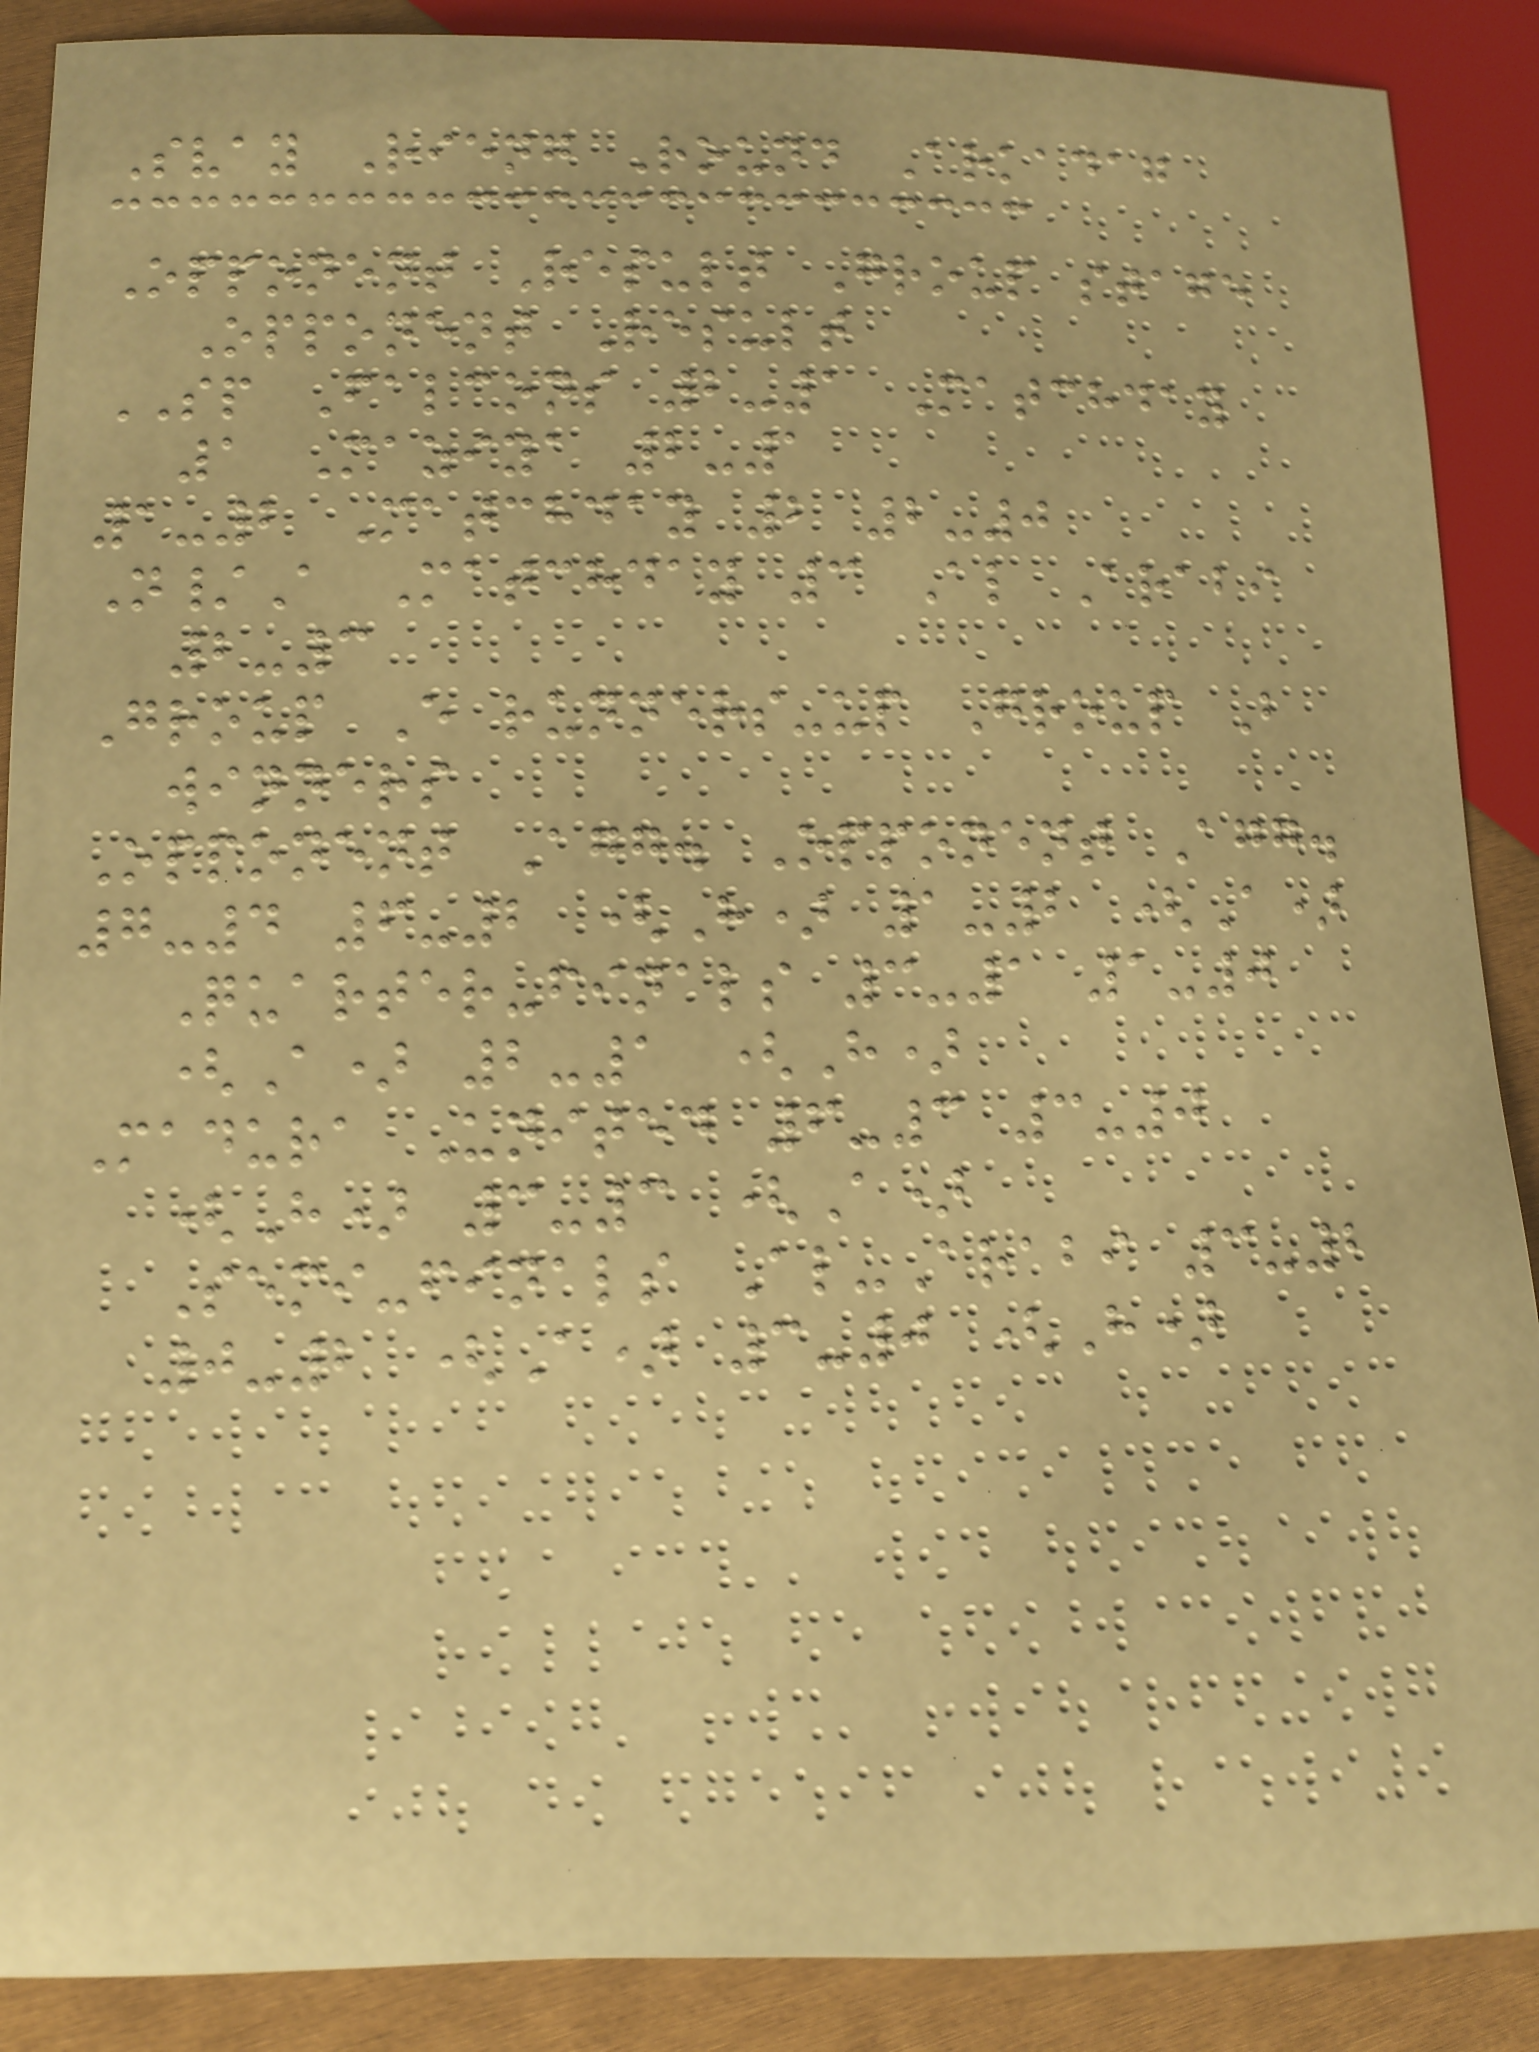Svay Rieng Round Arkadag
Opponent Result Group stage
Opponent Result
SP Falcons 2-1 Matchday
1 Maziya 2-1
1-2 Matchday 2 2-0
N/A Matchday 3 Al Arabi
2-3
Group E runners-up Group B
winners
Opponent Agg. Opponent Agg.
7-4 6-2 (H) 1-2 (A)
Quarter-finals 3-1 1-0
(A) 2-1 (H)
Madura United 6-3 3-0
(H) 3-3 (A)
Semi-finals Al-Arabi 3-2
0-2 (A) 3-0 (H)
